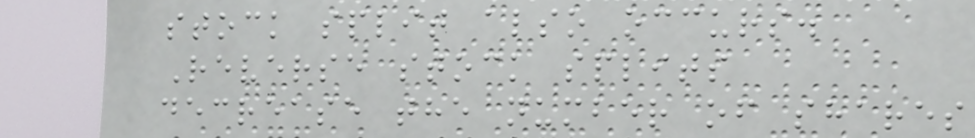stock split also occurs.
Reverse stock splits
decrease the number of shares
